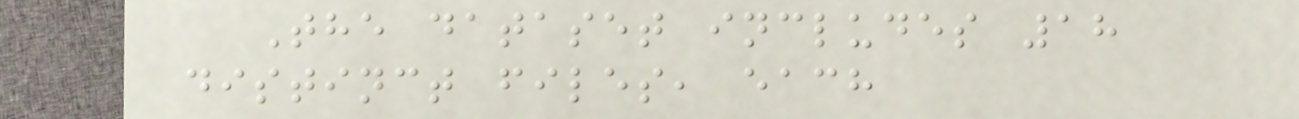The dataset includes 18
distinct files, each
